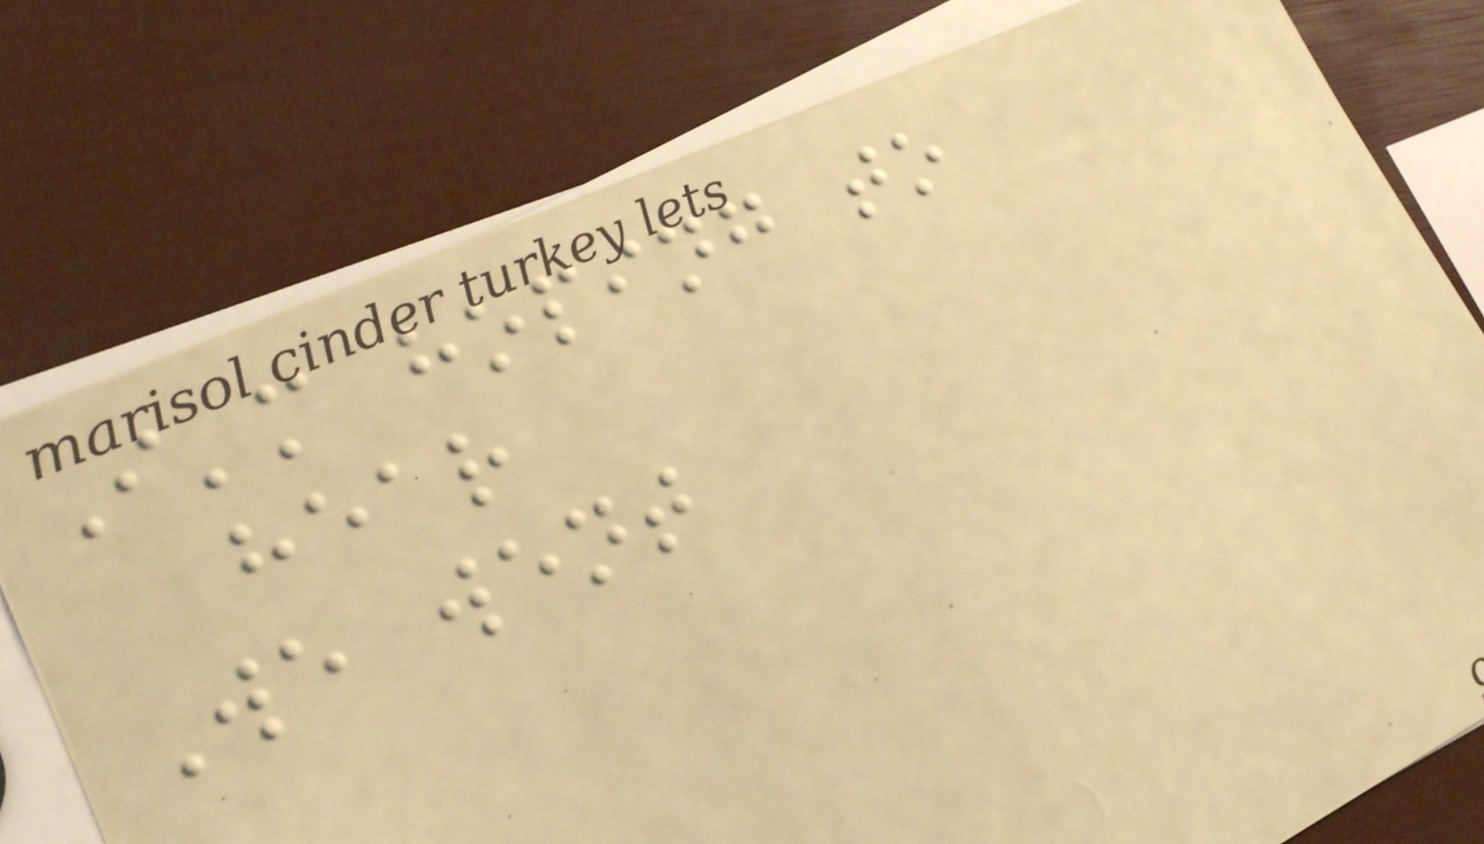I'm hoping to
hear
We went
